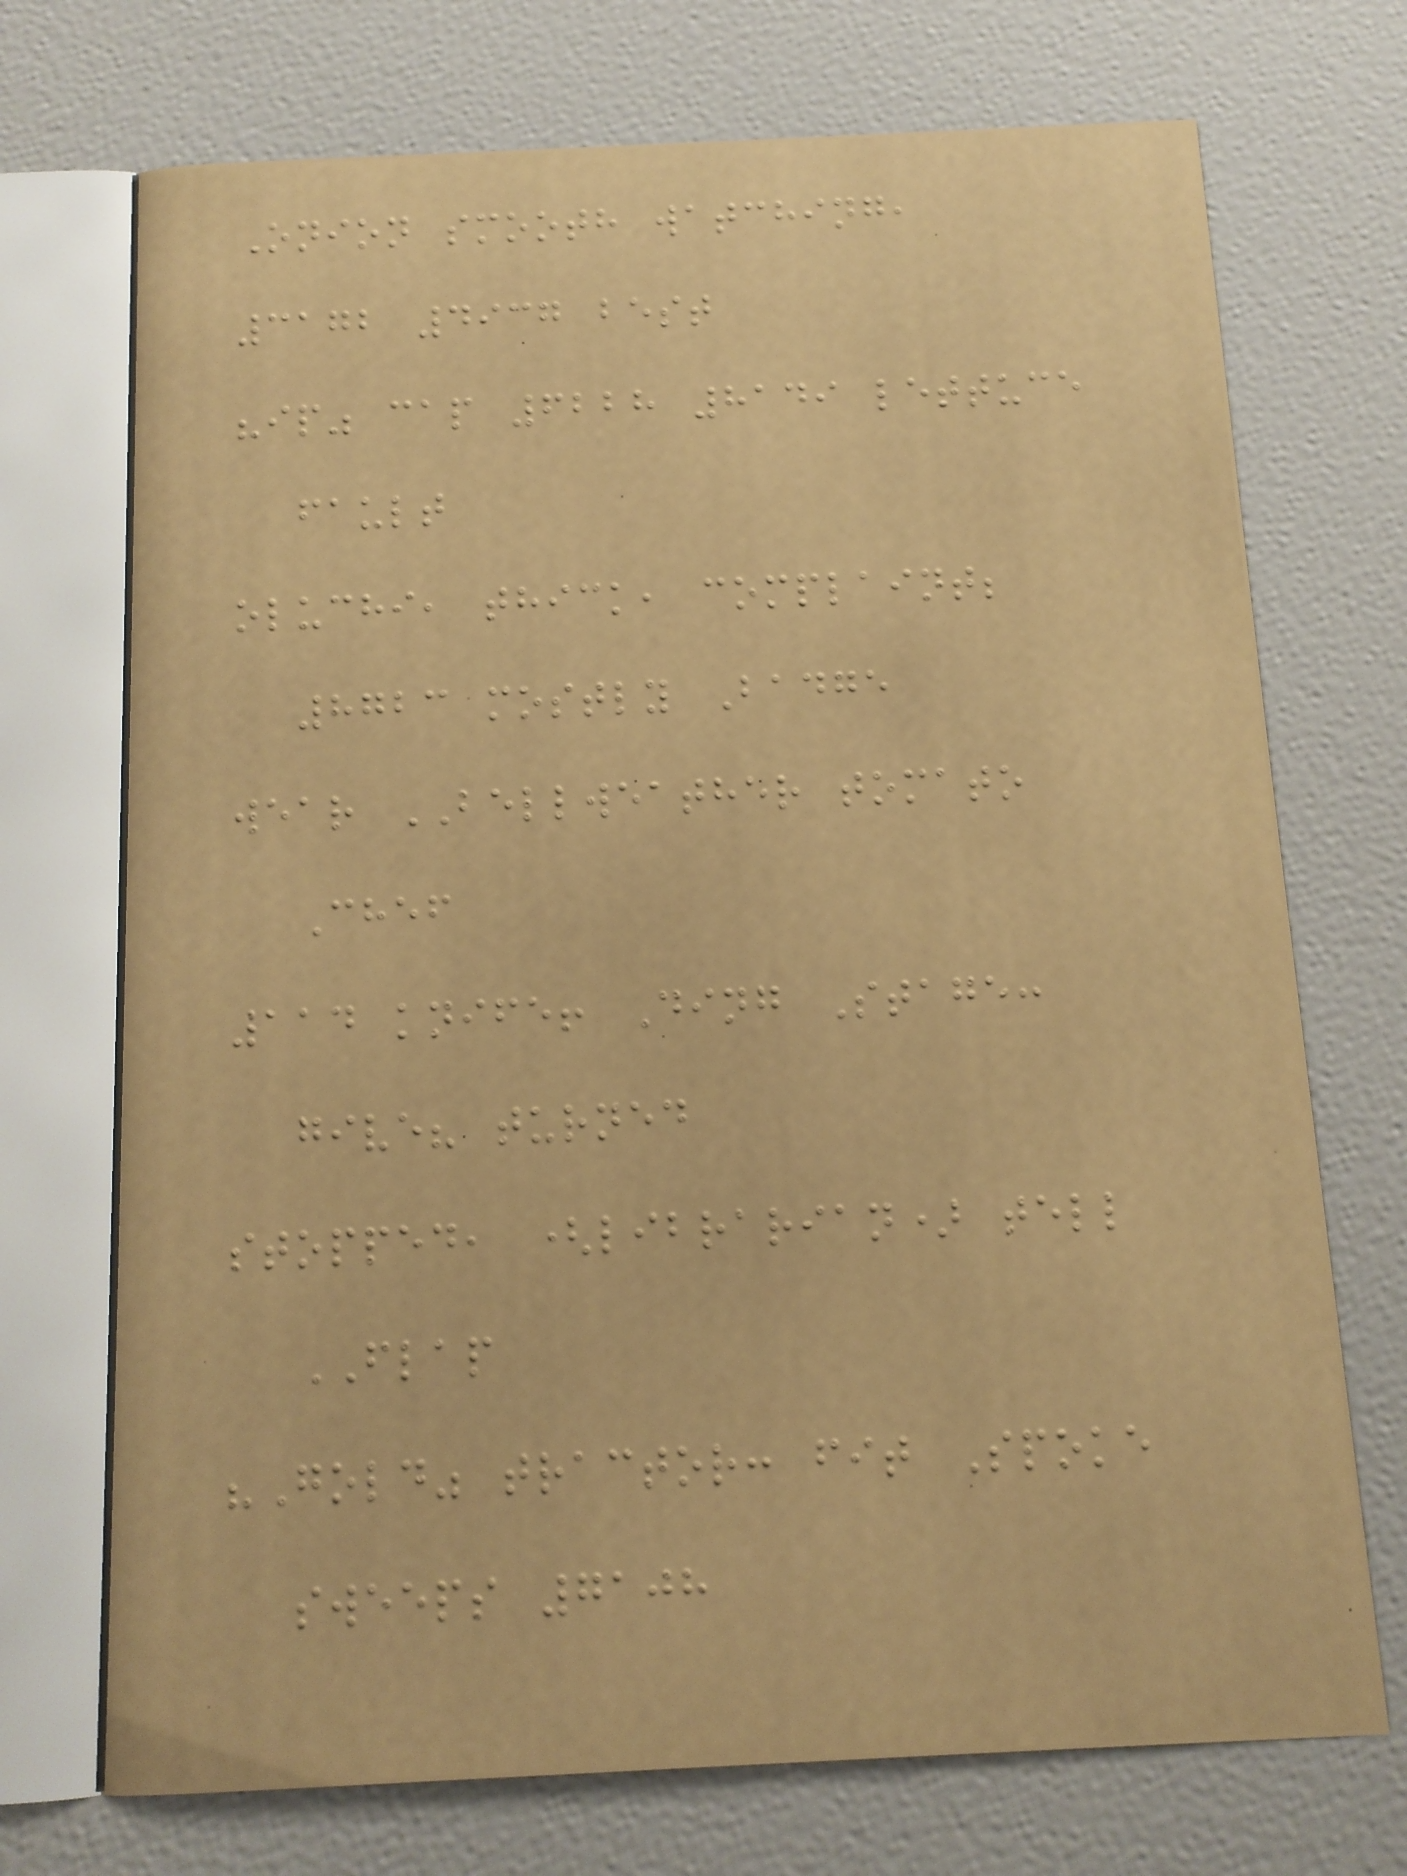Onion smooth watching,
3172 4937 best
"ip" cap 6228 8149 lettuce
fault
oluchi, thick, complaint;
8723 mostly Badge
wear BELLWEATHER tomato
Chef
114 knife! Ding Stage:
give? turned
stopped, (librarian) tell
FLAP
"Gold" tractor: fit Spoke
sweeps 7108
